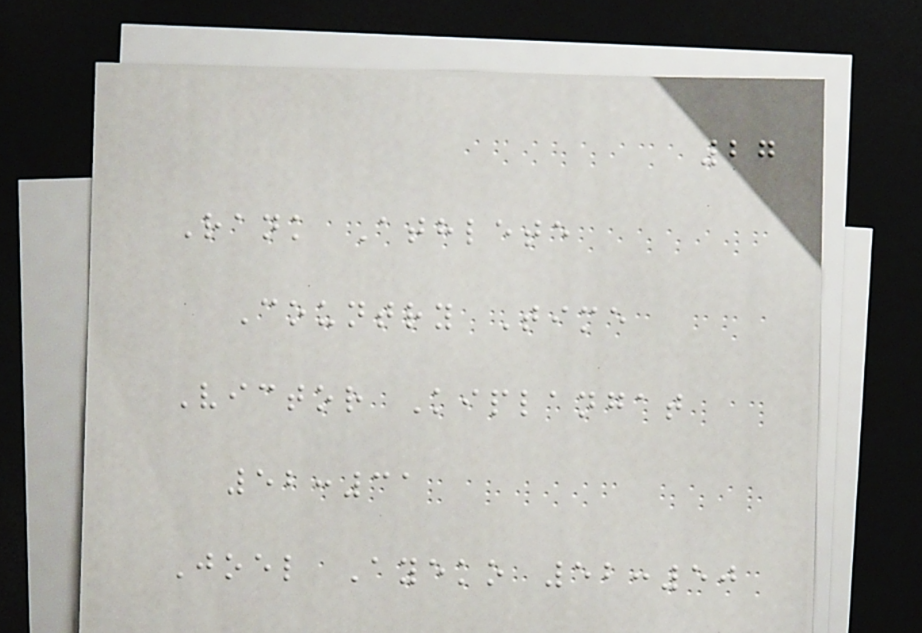27
Rank Athlete
Country Time
Victor Kiplangat
52:31
Joel Ayeko 52:50
